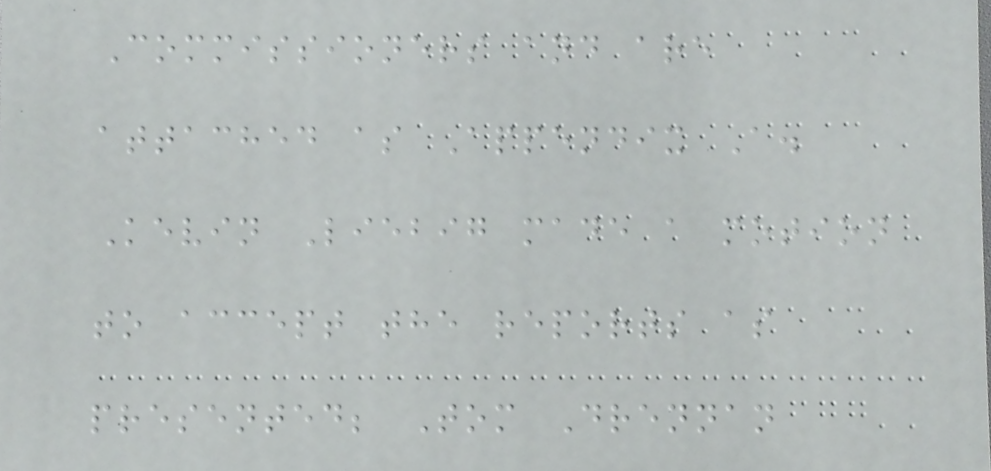Commissioners and are
attached as Appendix A.
Kevin Liebig made a motion
to accept the reports as
presented; Tom Drennan
